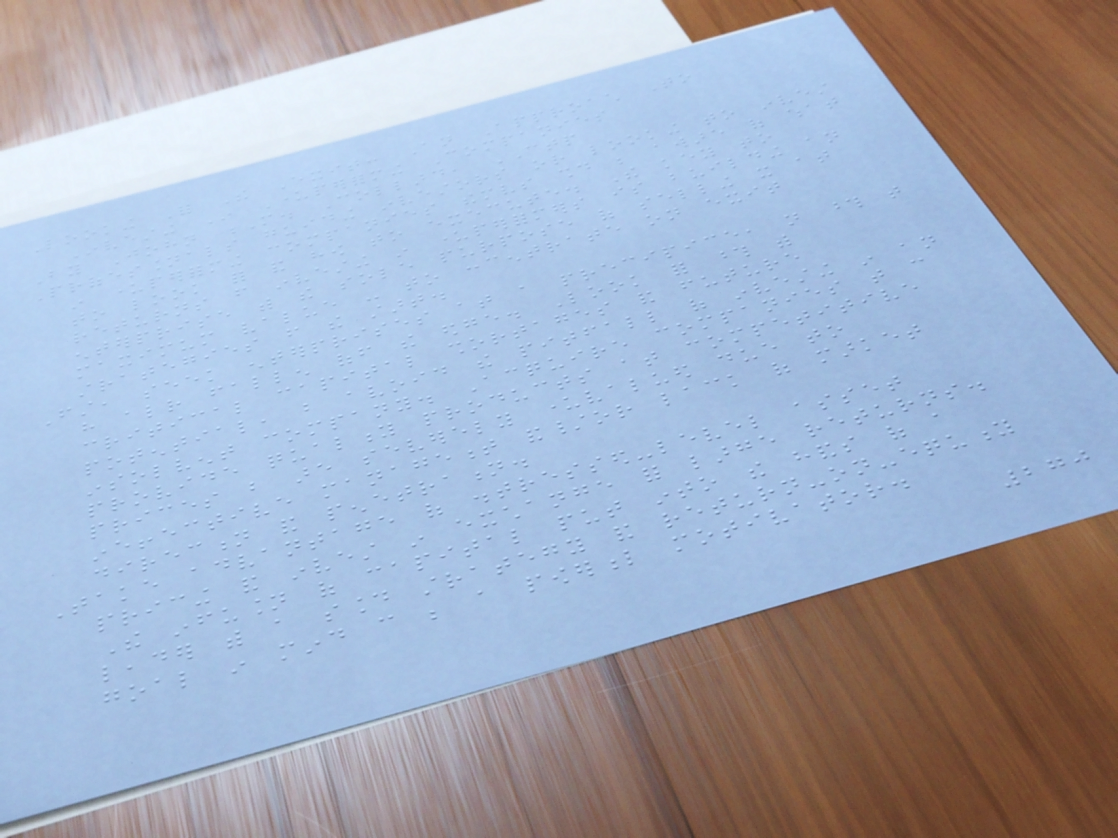Looking For The Exit: An Approach To
Investing In Underperforming Companies
By John M. Collard, CTP
Professionals guiding investors or looking to invest
in underperforming companies themselves should be aware of what
to look for and how to execute. The key to
returns from investing in underperformers is building an
enterprise with the sole purpose of selling it at
maximum value - to concentrate on exit
strategies from the start.
First, seek enterprises at a precipice, not those that
have already fallen off the edge. Look for those with
critical capital shortages and future
potential, but avoid the pitfall of investing in an
insolvent company. Acquire companies that can
provide quality products at competitive
prices but are severely undervalued due to
ineffective management and/or lack of market
direction and penetration.
Take advantage of distressed-level asset
pricing and invest in exchange for large returns.
The infusion of capital put into the hands of a
leader with a sound strategy and return-on-equity
goal in mind can be a powerful motivator.
270
